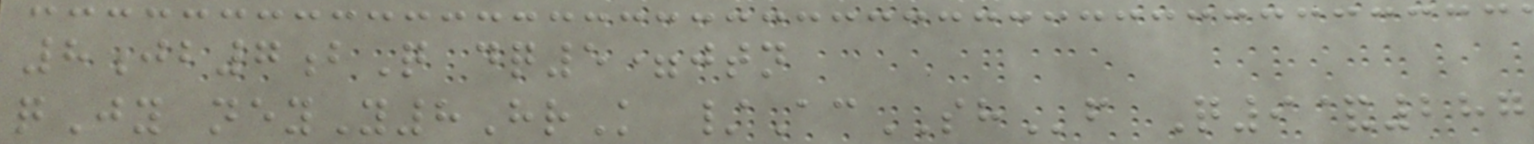8jb7bQ dq5=jtn
qJy neyY8HrK /AcSHf Q9&287
